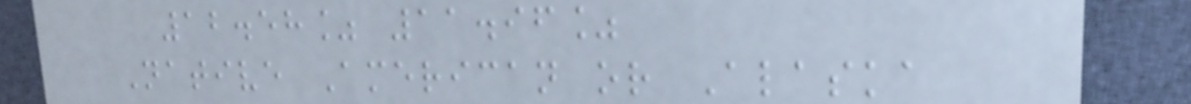12.58% 11.96%
Native American or Alaska
